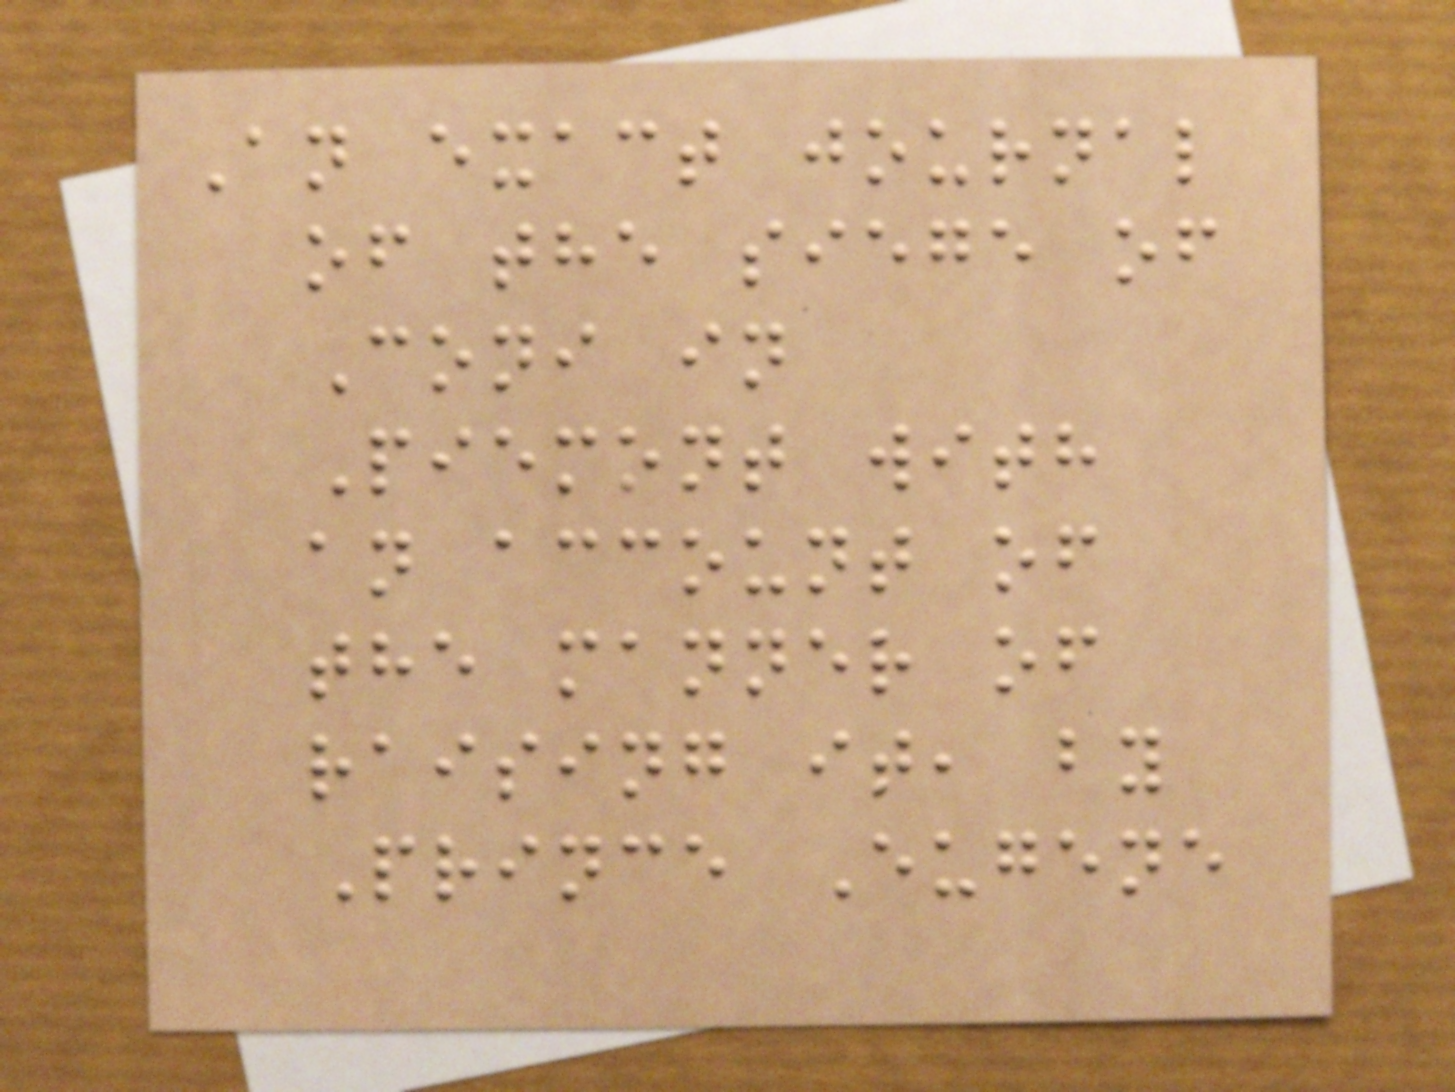An exact journal
of the siege of
Coni in
Piemont with
an account of
the manner of
raising it, by
Prince Eugene
